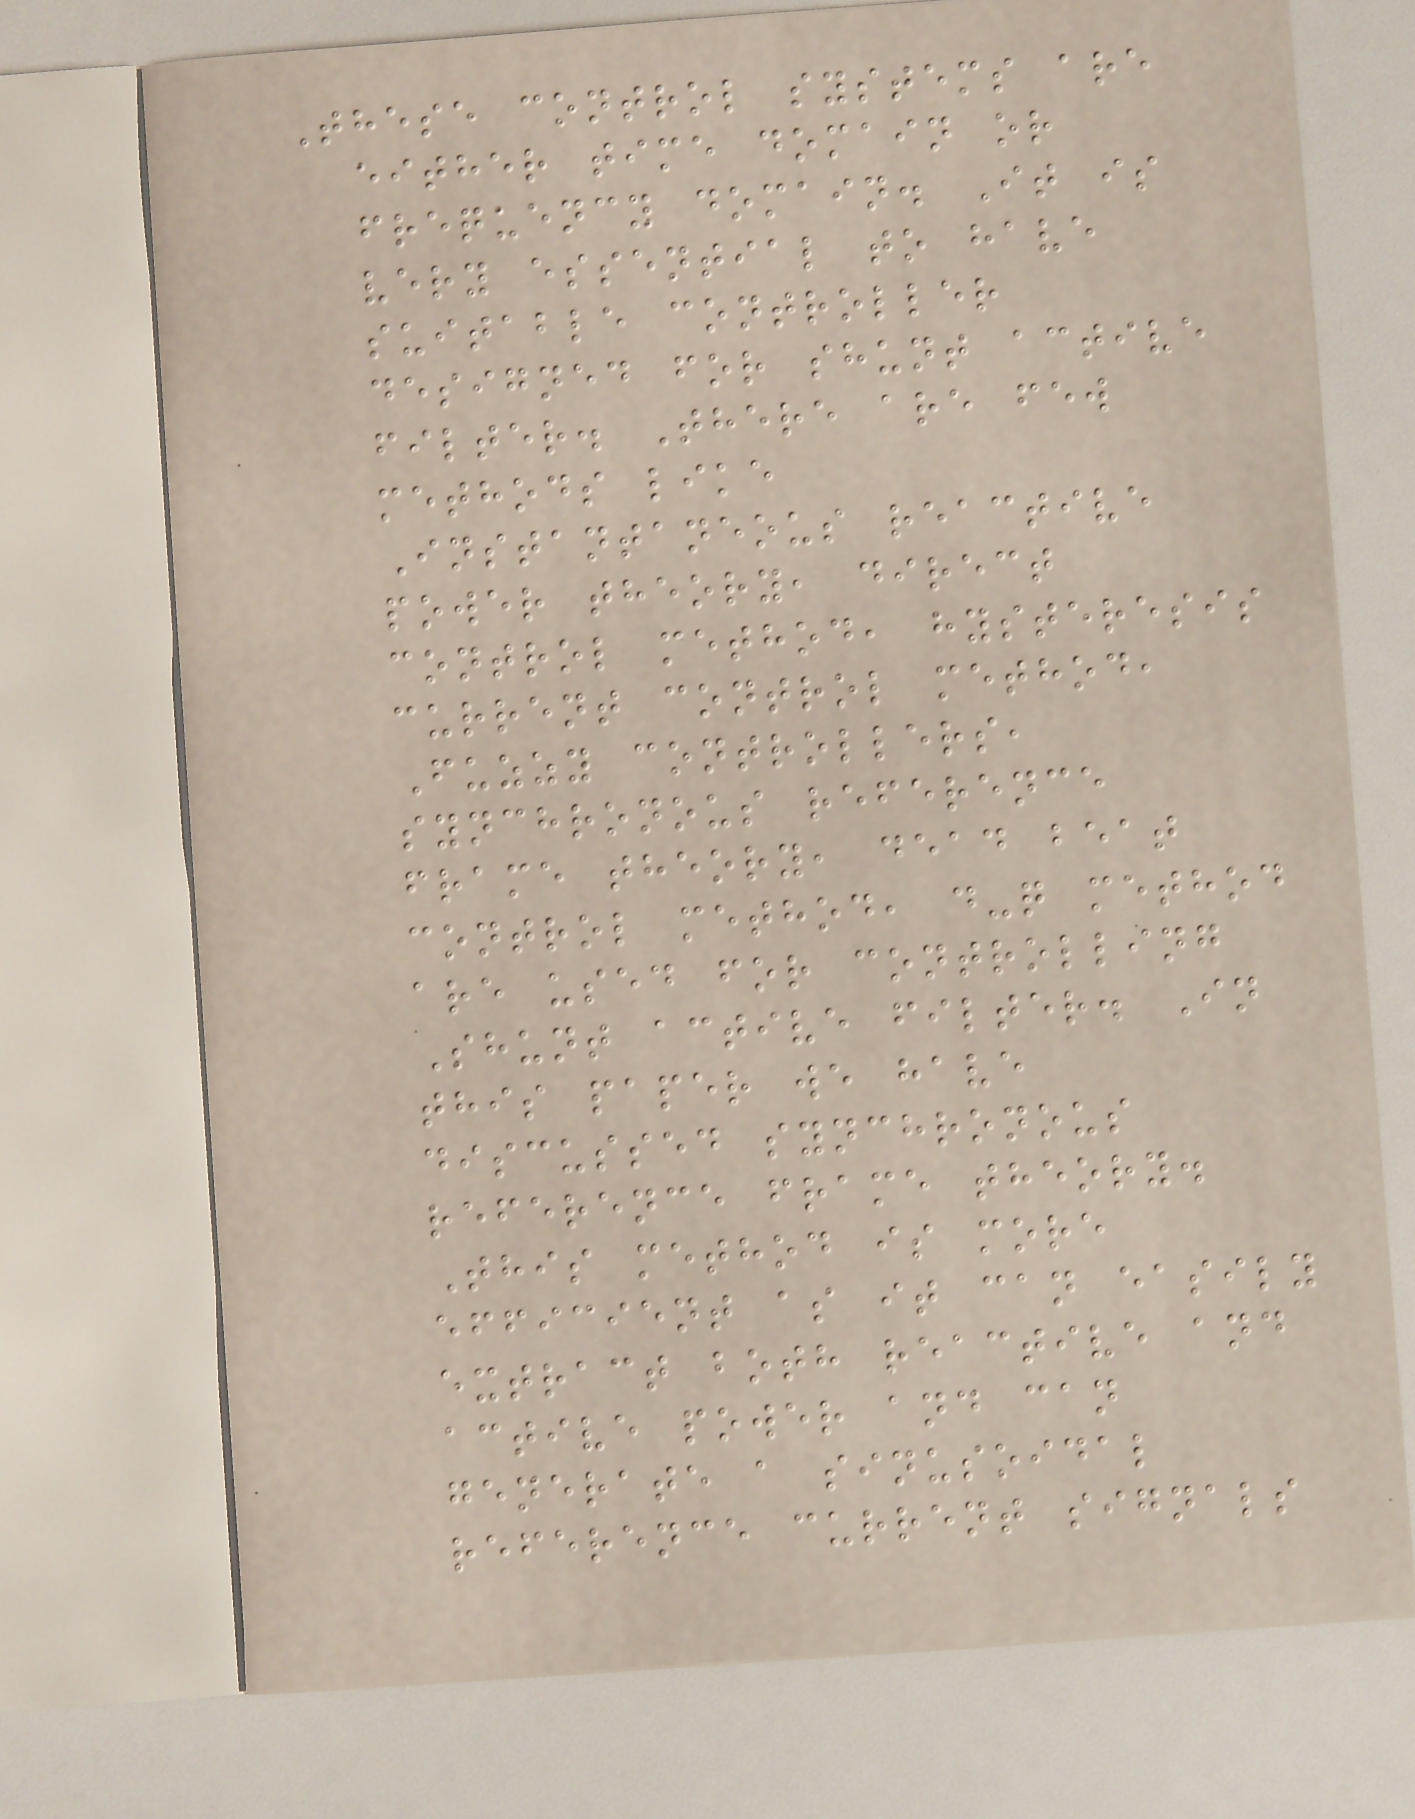These control systems are
either time domain or
frequency domain. It is
very essential to have
suitable controller
designed for shunt active
filter. There are few
methods like
Instantaneous reactive
power theory, direct
control method, hysteresis
current control method,
Fuzzy controllers,
synchronous reference
frame theory, dead beat
control method, d-q method
are used for controlling
Shunt active filter. In
this paper we have
discussed synchronous
reference frame theory.
This method is more
efficient as it can easily
extract both reactive and
active power and can
generate a sinusoidal
reference current signals
